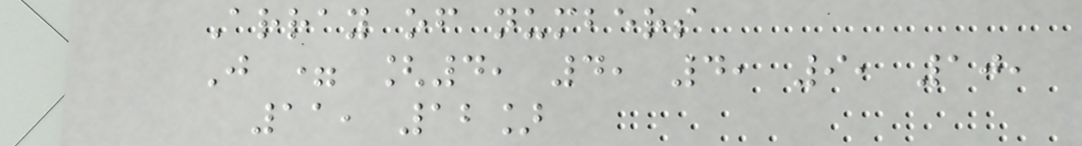Array of numbers
J = [4, 4, 4, 9, 10,
11, 12]
